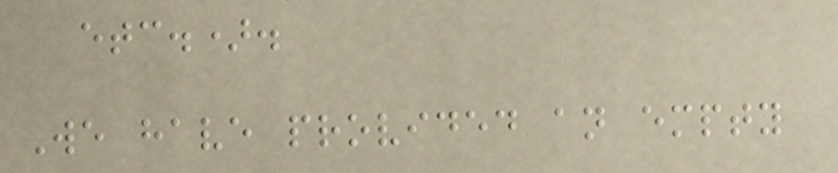etc.).
We have provided an empty
